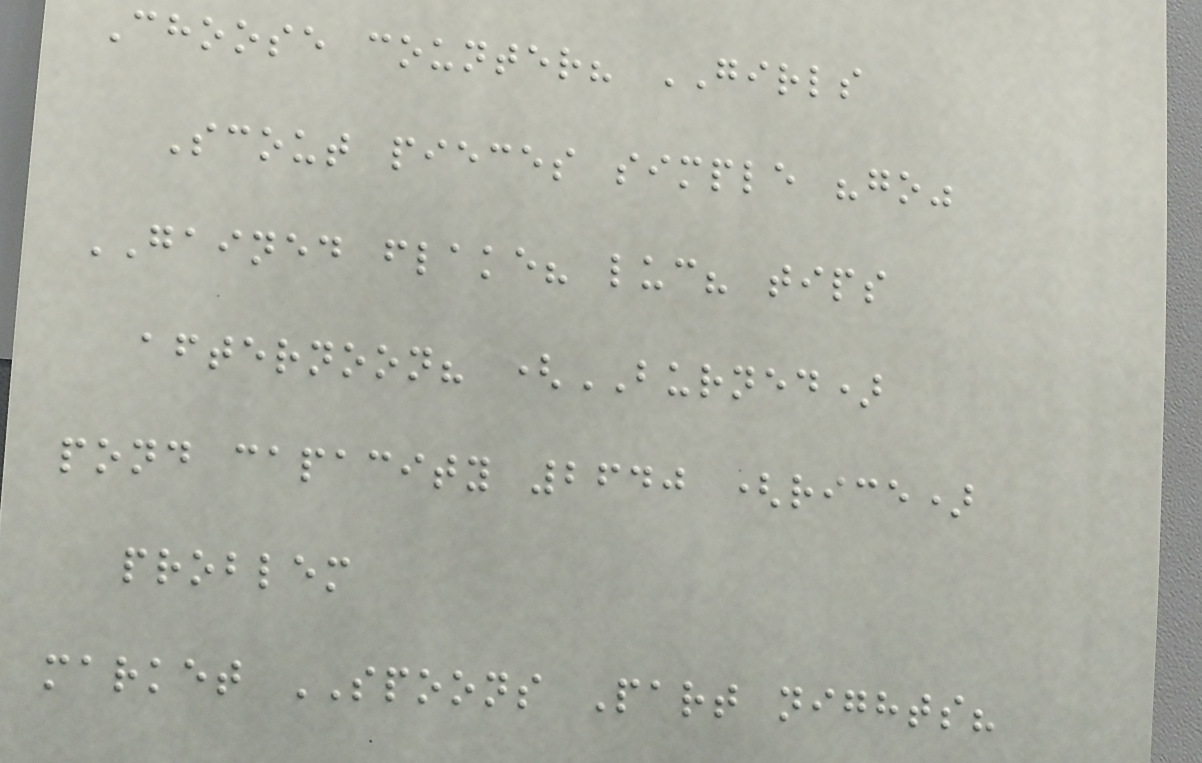Choose counter? GIRLS
Scout pieces simple "go"
GAINED flake? luc? tips
afternoon? (BURNED)
pond capacity 2640 (rice)
problem
market SPOONS Part nights?
